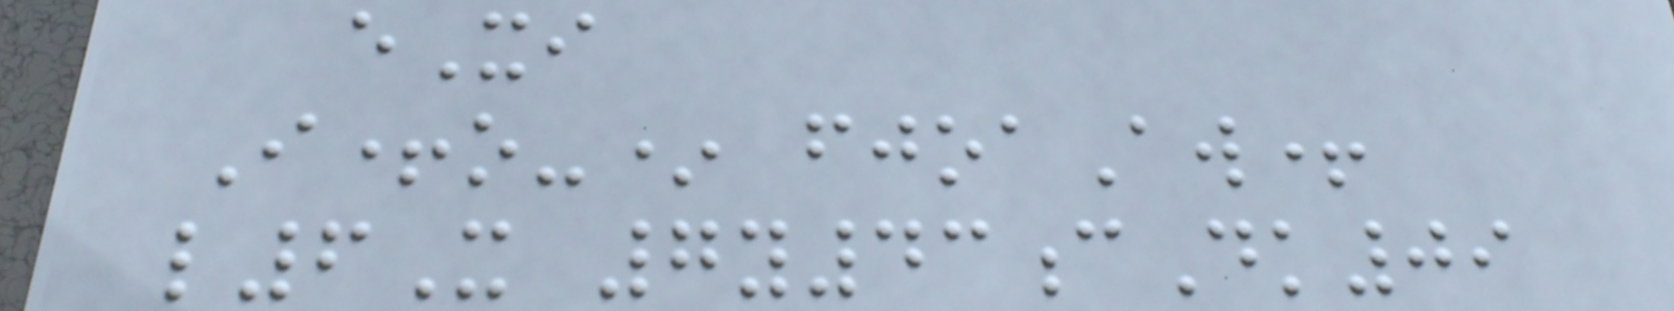eXi
I+o-* fjoaAw+
l6X 7y43cDk09
